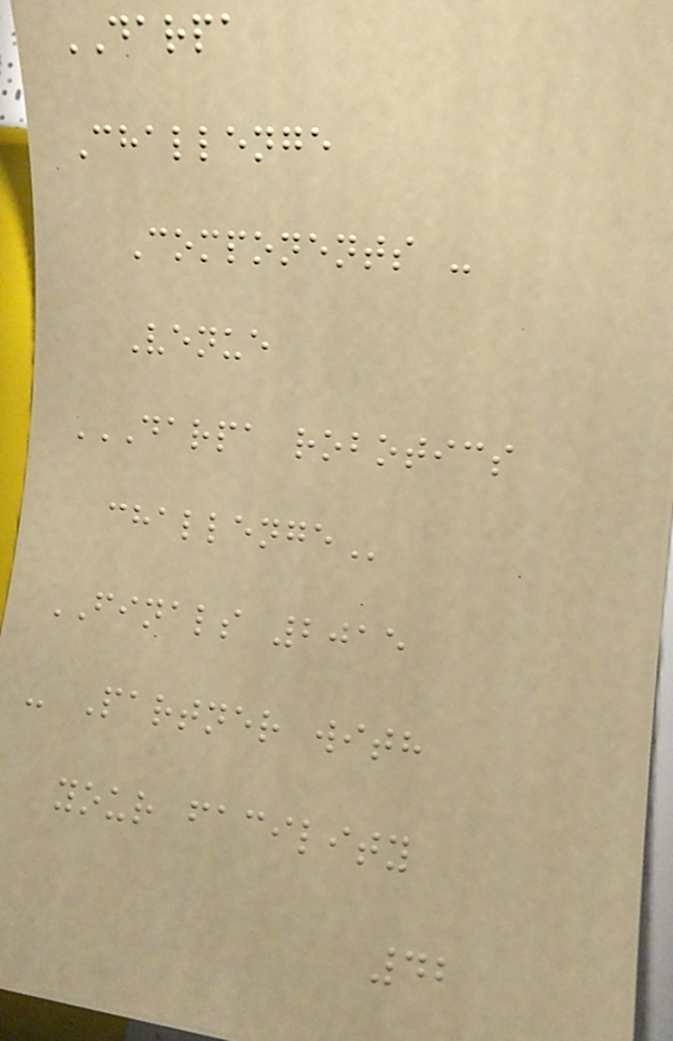DARPA
Challenge
Components -
Venue
DARPA ROBOTICS
CHALLENGE
FINALS 2015
- Partner with
your facility
42
